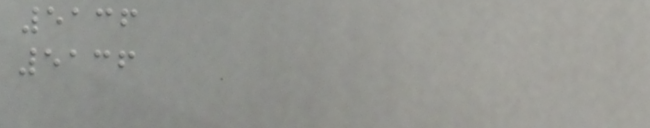5136
5136
